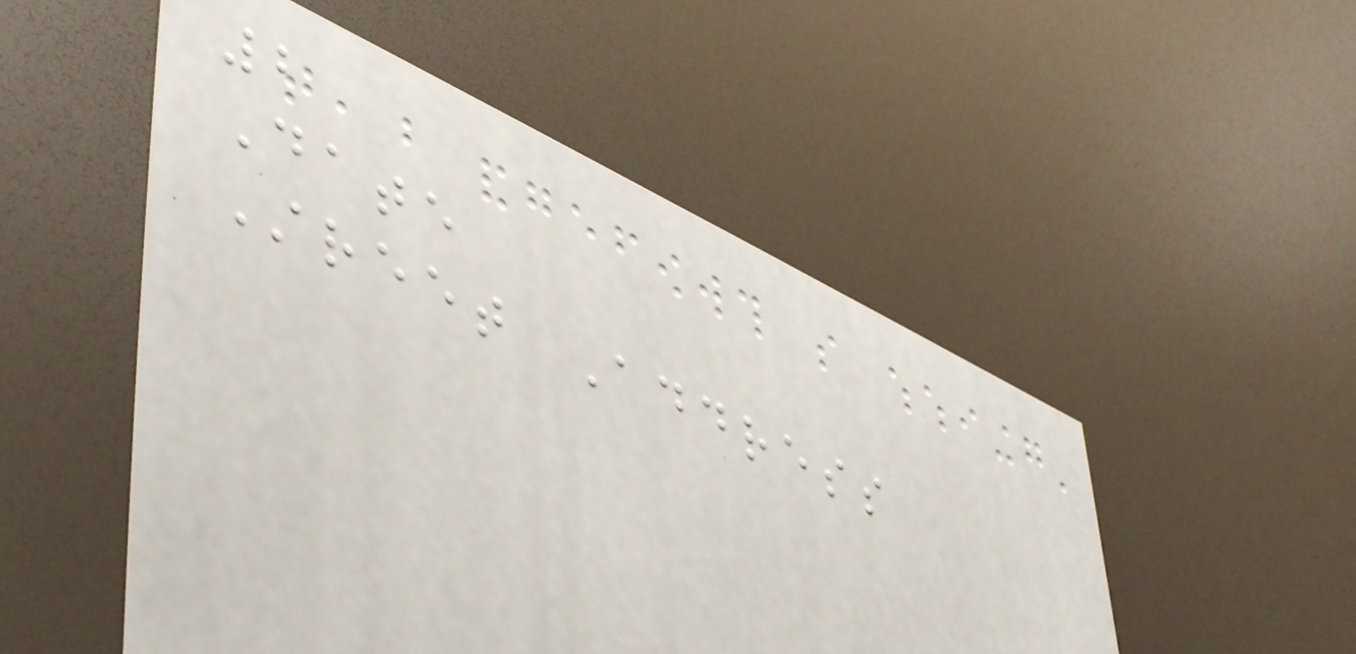2
Date
Street Address
